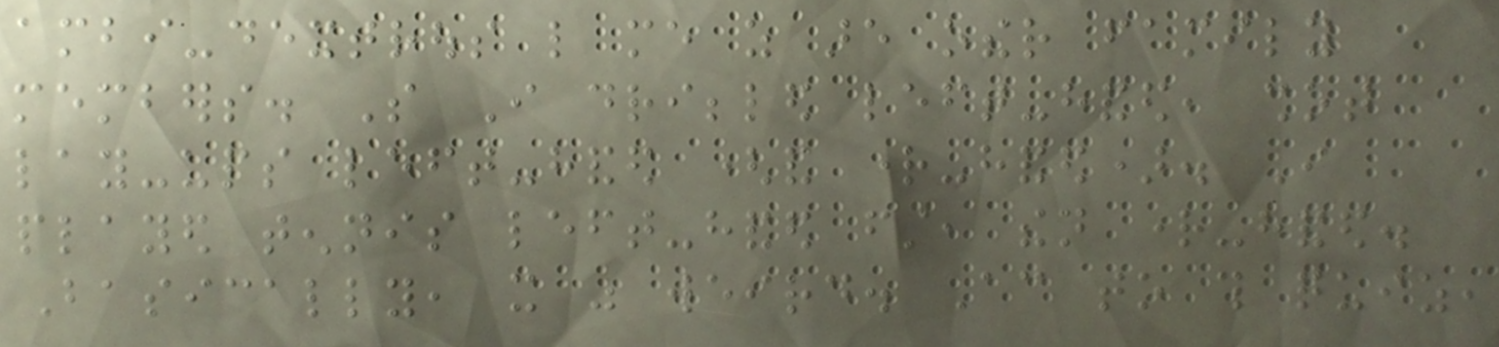ambi-dextrous like me as are other family
members. So I dribbled left-handed, shot
lay-ups left-handed (and right-handed). I
played tennis left-handed first, then right-handed.
Basically, it was weird. According to this quiz,
